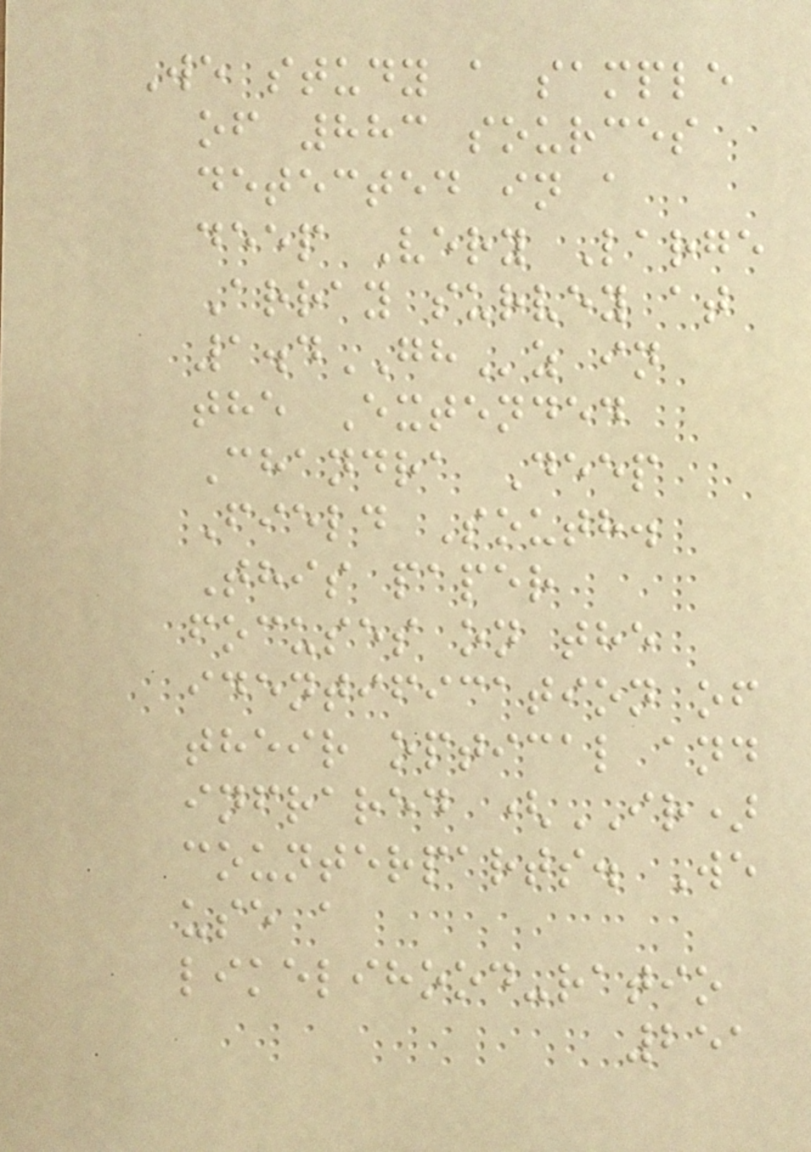We study a sample
of 883 sources
detected in a
deep Very Large
Array survey at
1.4GHz in
the Extended
Chandra Deep
Field South.
This paper
focuses on the
identification of
their optical and
infrared (IR)
counterparts. We
use a
likelihood-ratio
251
